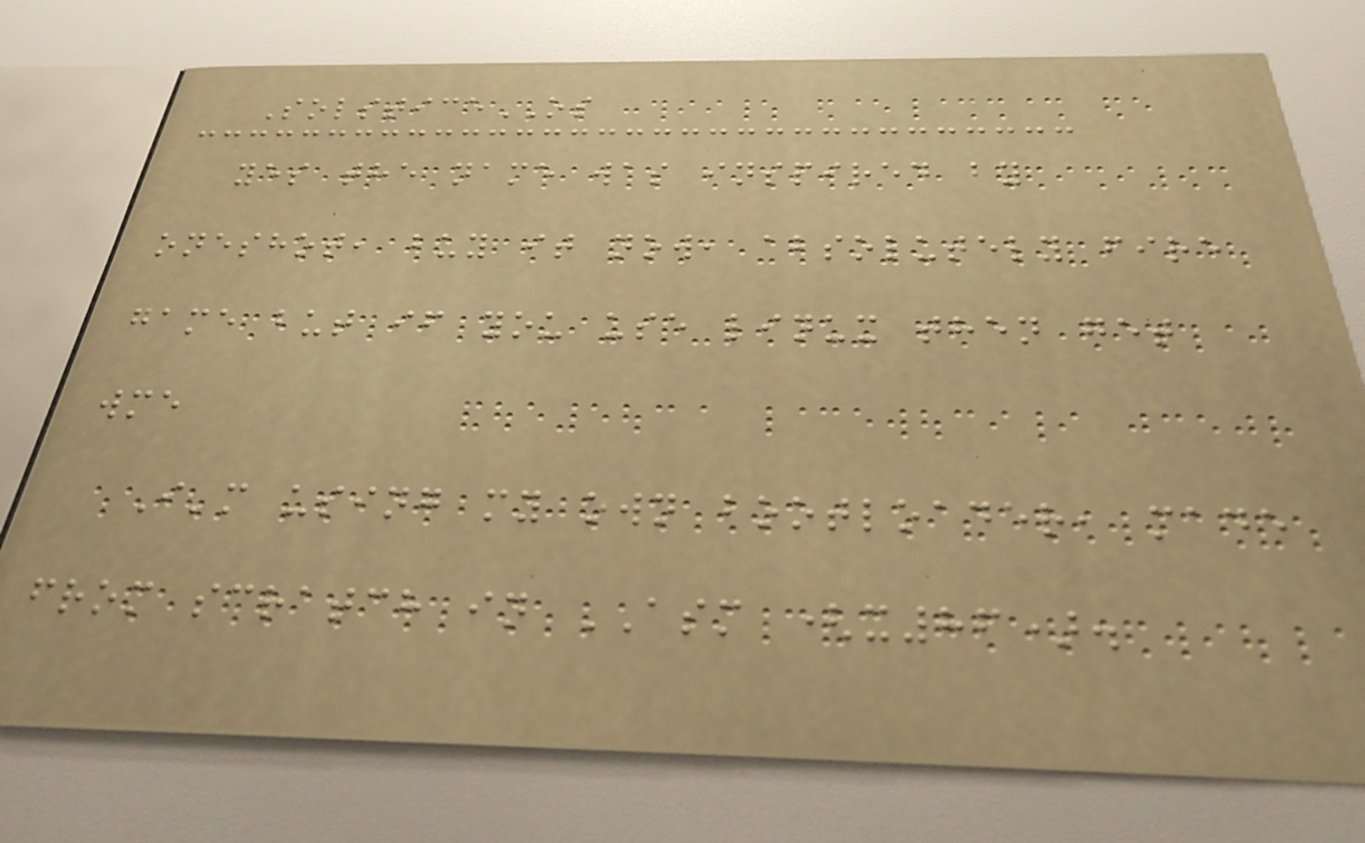SolsticeOS
yes the name was inspired by
oneshot, buy it now, absolutely fire
game but if you use linux then get
wme
I'm using my own bootloader, made
from scratch in ASM (x86).
